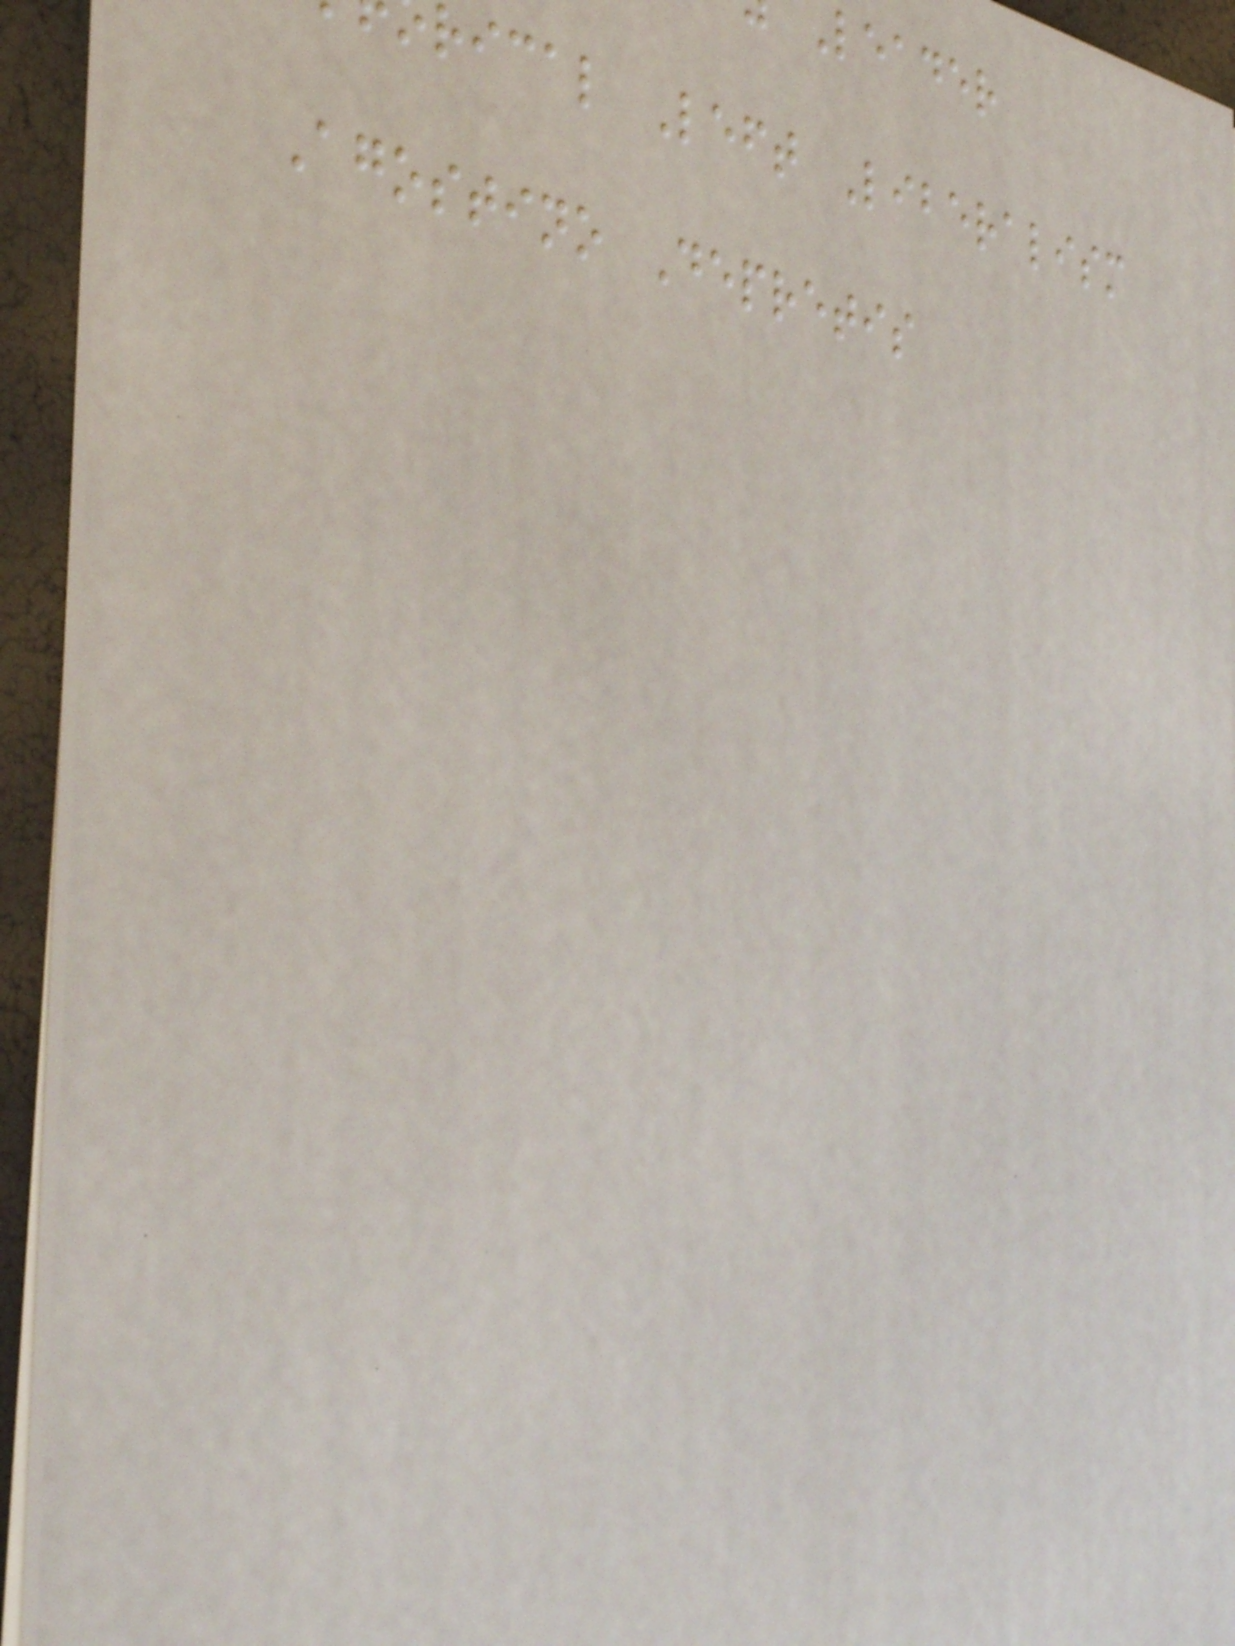leader
rical Left Liberalism
Agostino Depretis
